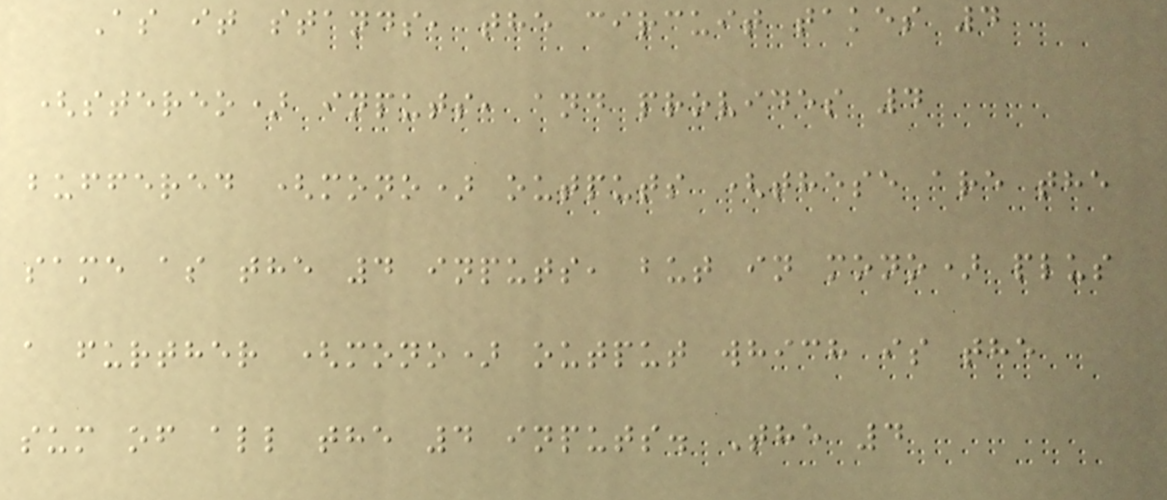As it stands, the circuit takes 4
(stereo) inputs, and provides 4
buffered (mono) outputs (these are the
same as the 4 inputs, but in mono) plus
a further (mono) output which is the
sum of all the 4 inputs. The 4
